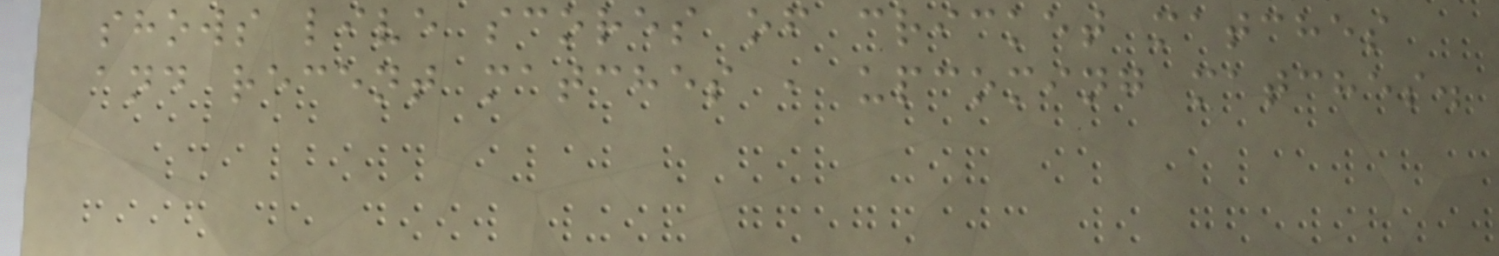shows live scores of cricket matches
and recent matches , upcoming matches.
